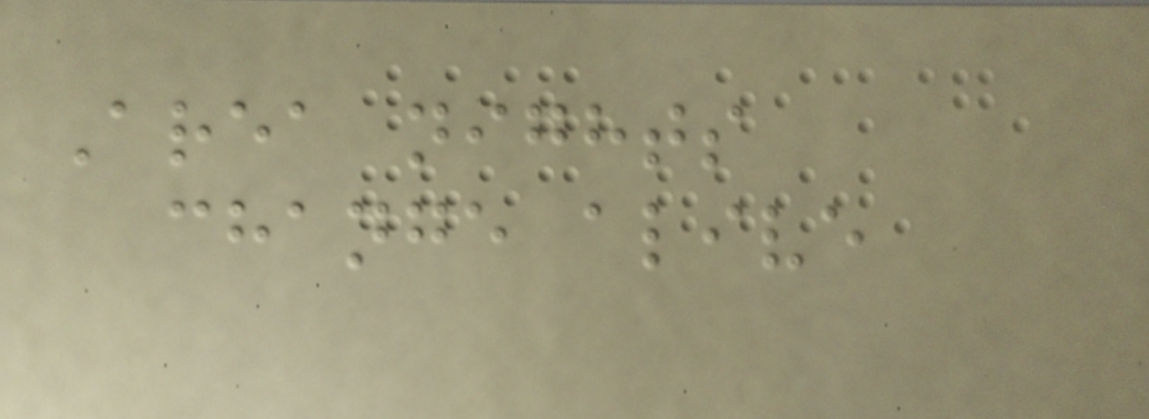Area nights
change alive
